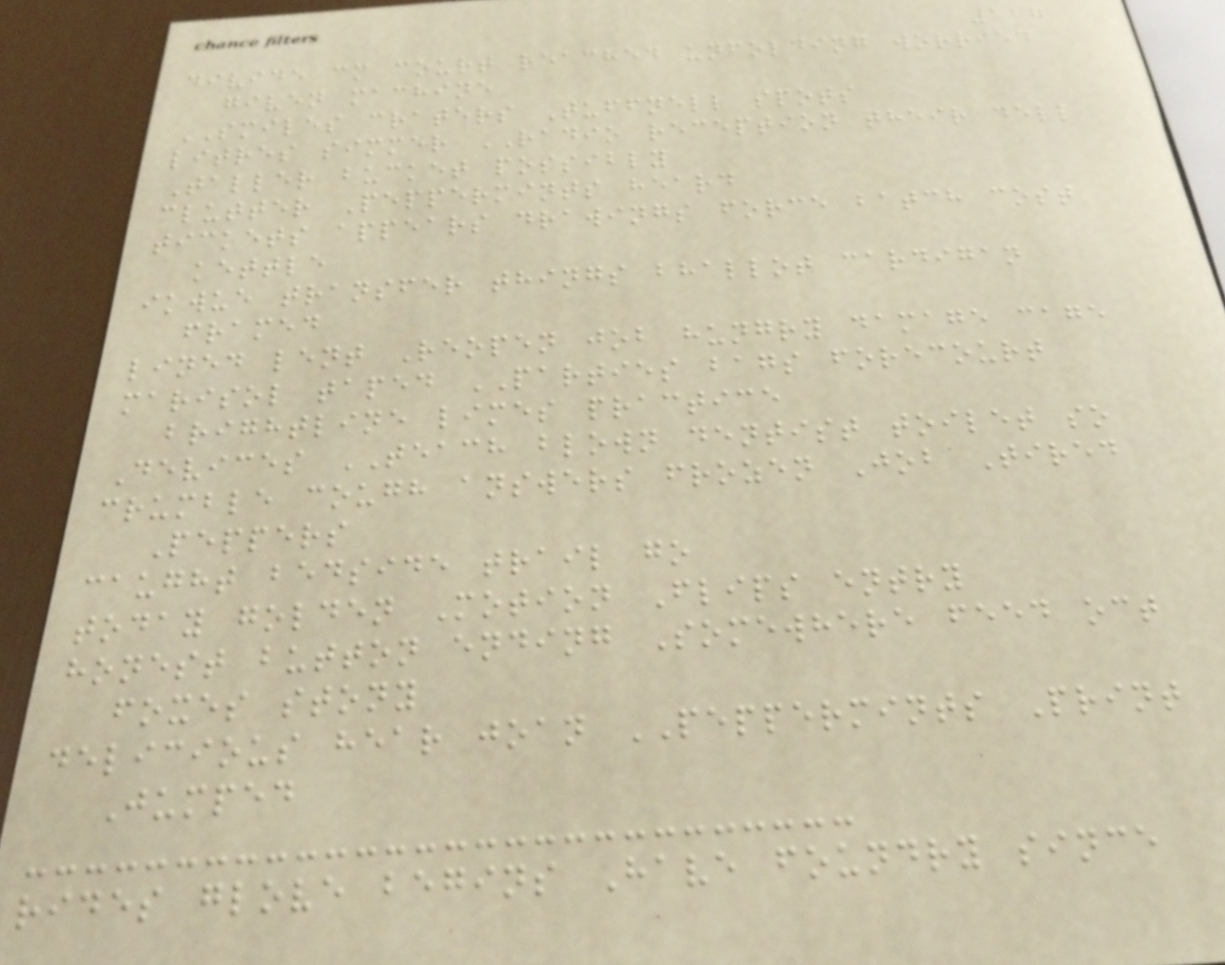127
divide cm court reached unfolding worried
given machine
SMILES craters Tuffnell spots
litres simmer RADIO reception their dell
Taller bucket possibly
clutter Peppermints heard
tickets appears drawings force batch cost
kettle
ikwue transfer things bhallot cardigan
framed
lined lent Reopen job hungry damage cage
marisol taped PARTIES bags forecourt
brightline limes practice
Devices TEACH blown dentist toilet so
crumble cough answers frozen Job Tired
Peppers
caught bedside trail go
today golden Motion Flips entry
honest button ending Somewhere feed oct
foxes stony
delicious hear joan PEPPERMINTS Print
Jumped
rides glove begins Have foundry since
